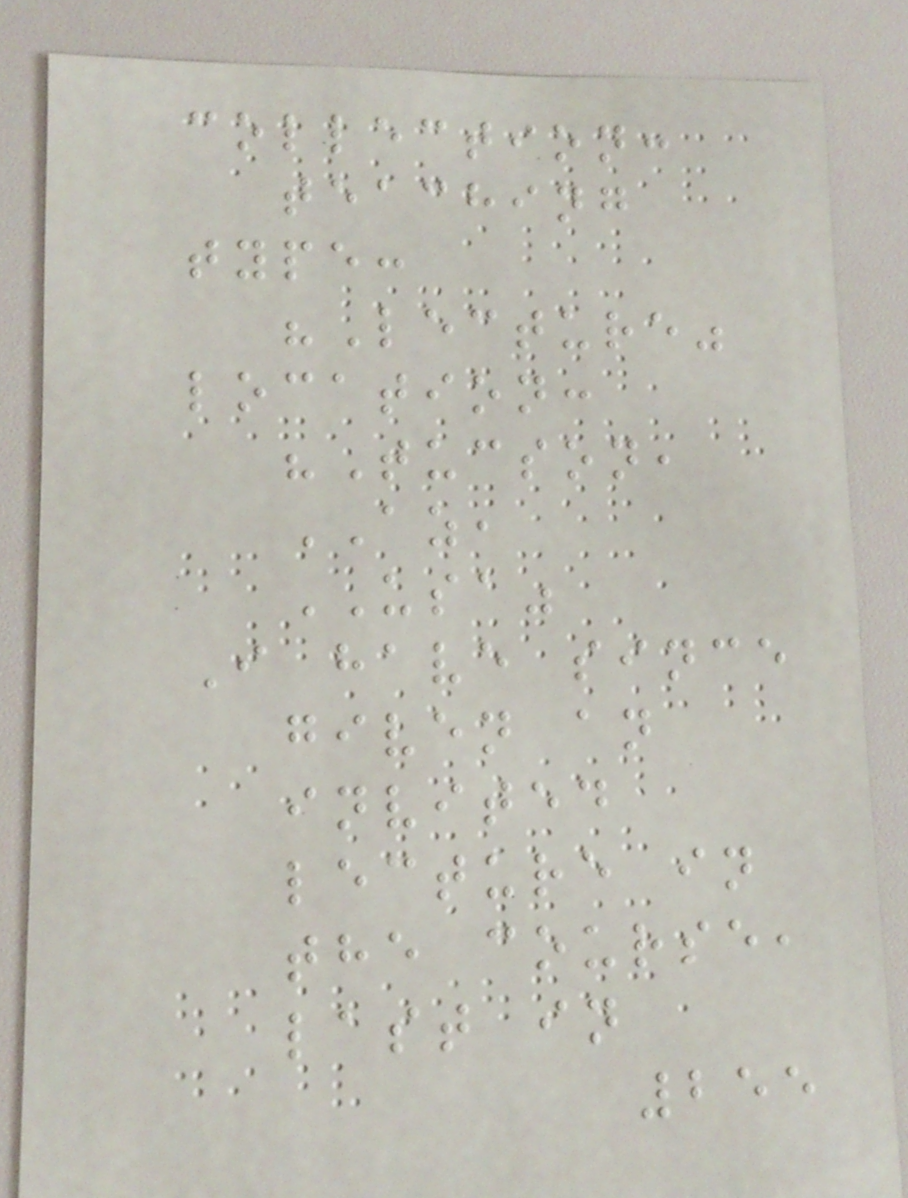collection:
teaching
type:
"Lecture"
location:
"Tucson,
AZ,
USA"
I have since
given an
invited
lecture in
the course,
last in
255
